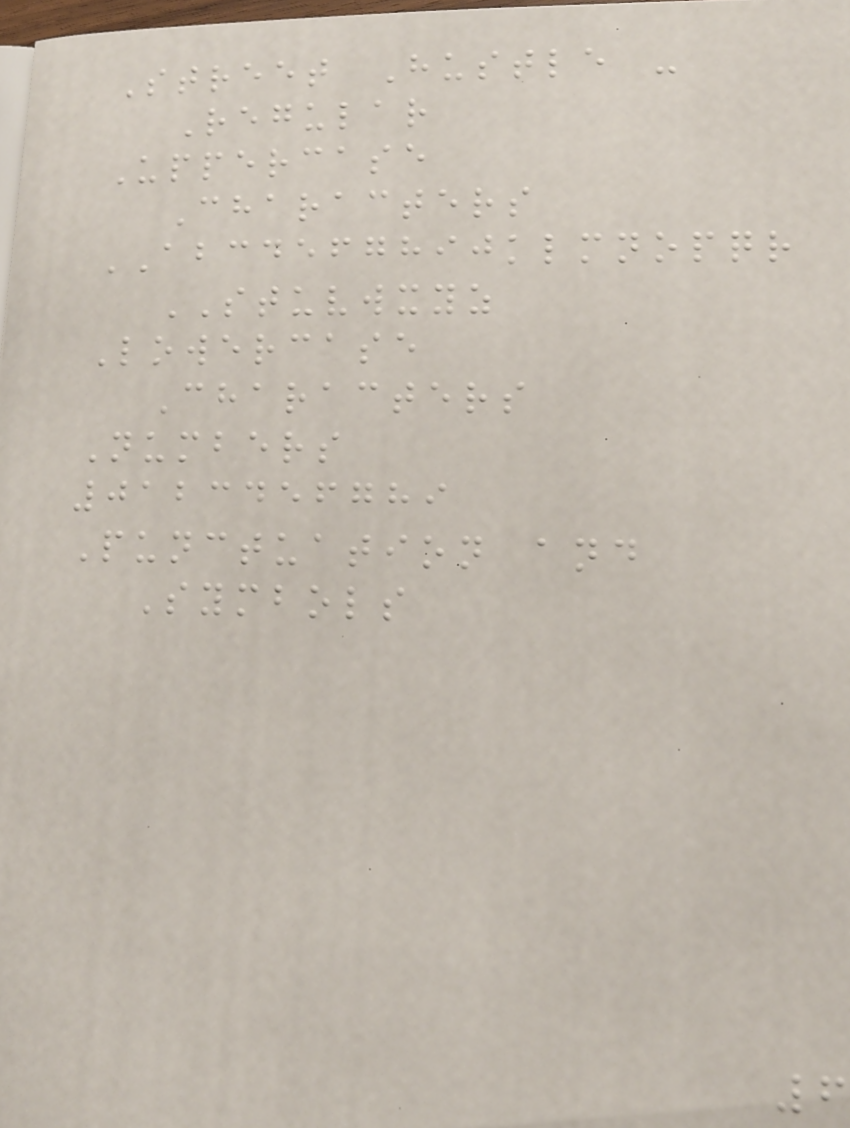Street Hustle -
Regular
Uppercase
Characters
ABCDEFGHIJKLMNOPQR
STUVWXYZ
Lowercase
Characters
Numbers
0123456789
Punctuation and
Symbols
6
